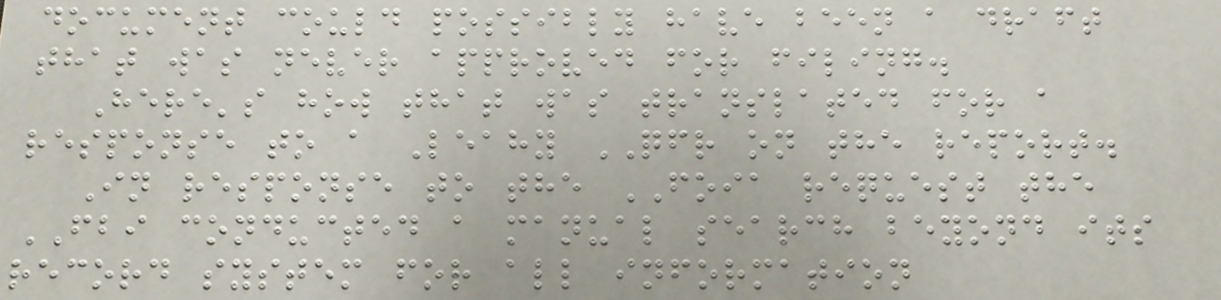document could possibly have been a draft
that was never approved for filing.
Here's how that was translated for a
response to a Leahy QFR on the report.
In response to the FOIA request the
FBI conducted a manual search beyond its
record system for all information
